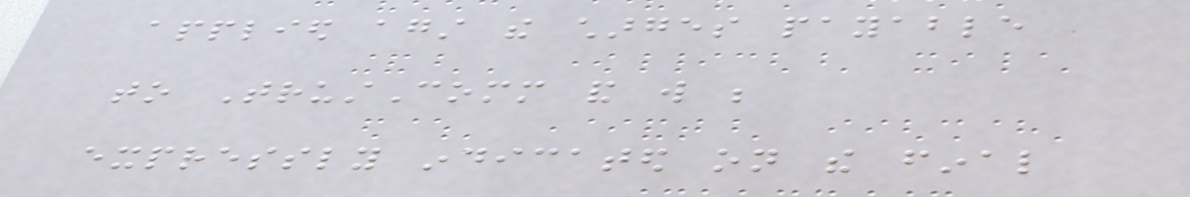applied against the charges payable
to TrustComm and will be
expressly indicated on the final
